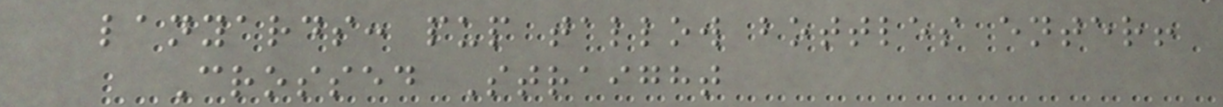lanyards: pup tallow bottles enter!
Crossed Straight
